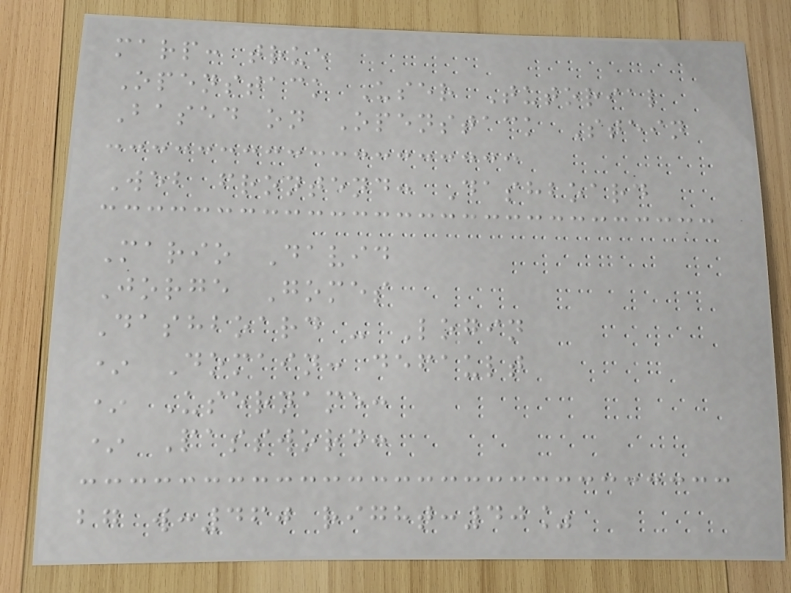marp: true
Openstack User Tutorial
Based on Openstack Stein
Web frontend: Dashboard
Mario David
Jorge Gomes
Dashboard - Login
* Domain: default
* Username:
* Password:
bg w:460 right:40%
